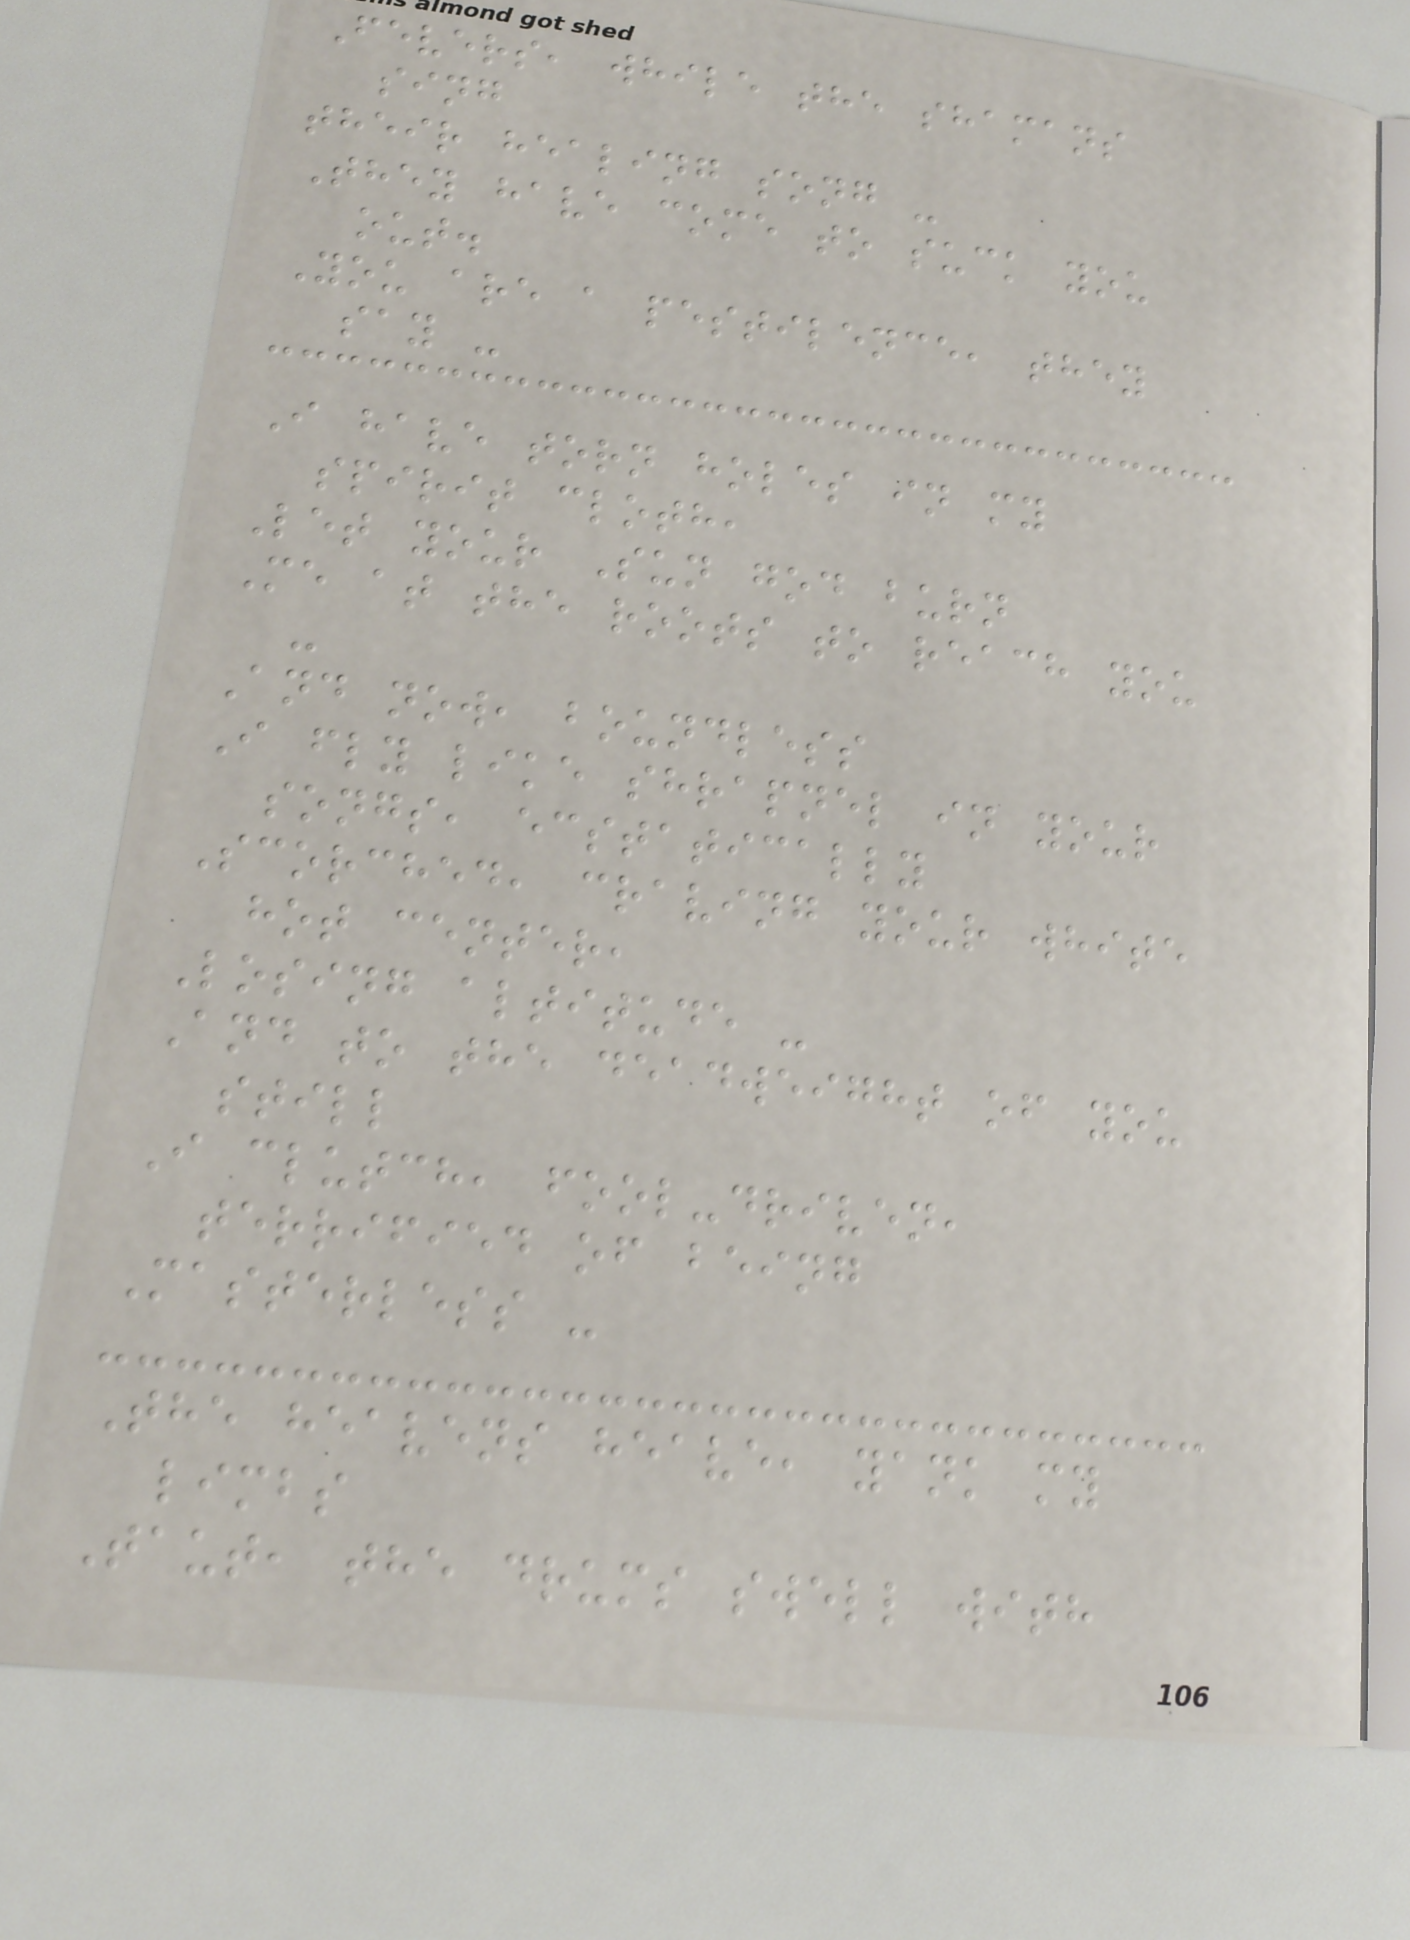Fevers, while the shamans
sing
their healing song -
They have come to suck you
out.
You are a pestilence, they
say -
I have torn holes in my
spirit cloth,
Let your Sun god burn
Me at the roots to reach you
-
And now, boundless
I fly like shrapnel in your
songs, ecstatically
Scorched, craving your white
hot center,
Losing altitude -
And to the deadweight of you
still
I clutch, fool-driven,
terrified of being
Masterless -
The heavens heave, yank my
limbs
Taut, the drums swell with
